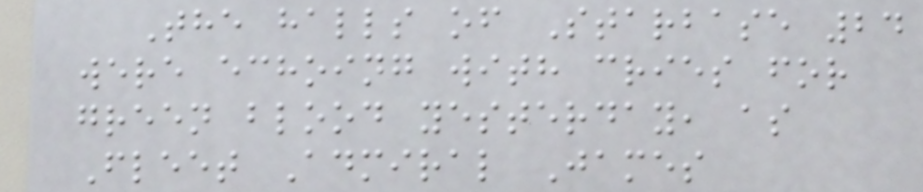The halls of Starbase 24
were echoing with cries for
green blood yesterday, as
Fleet Admiral James
